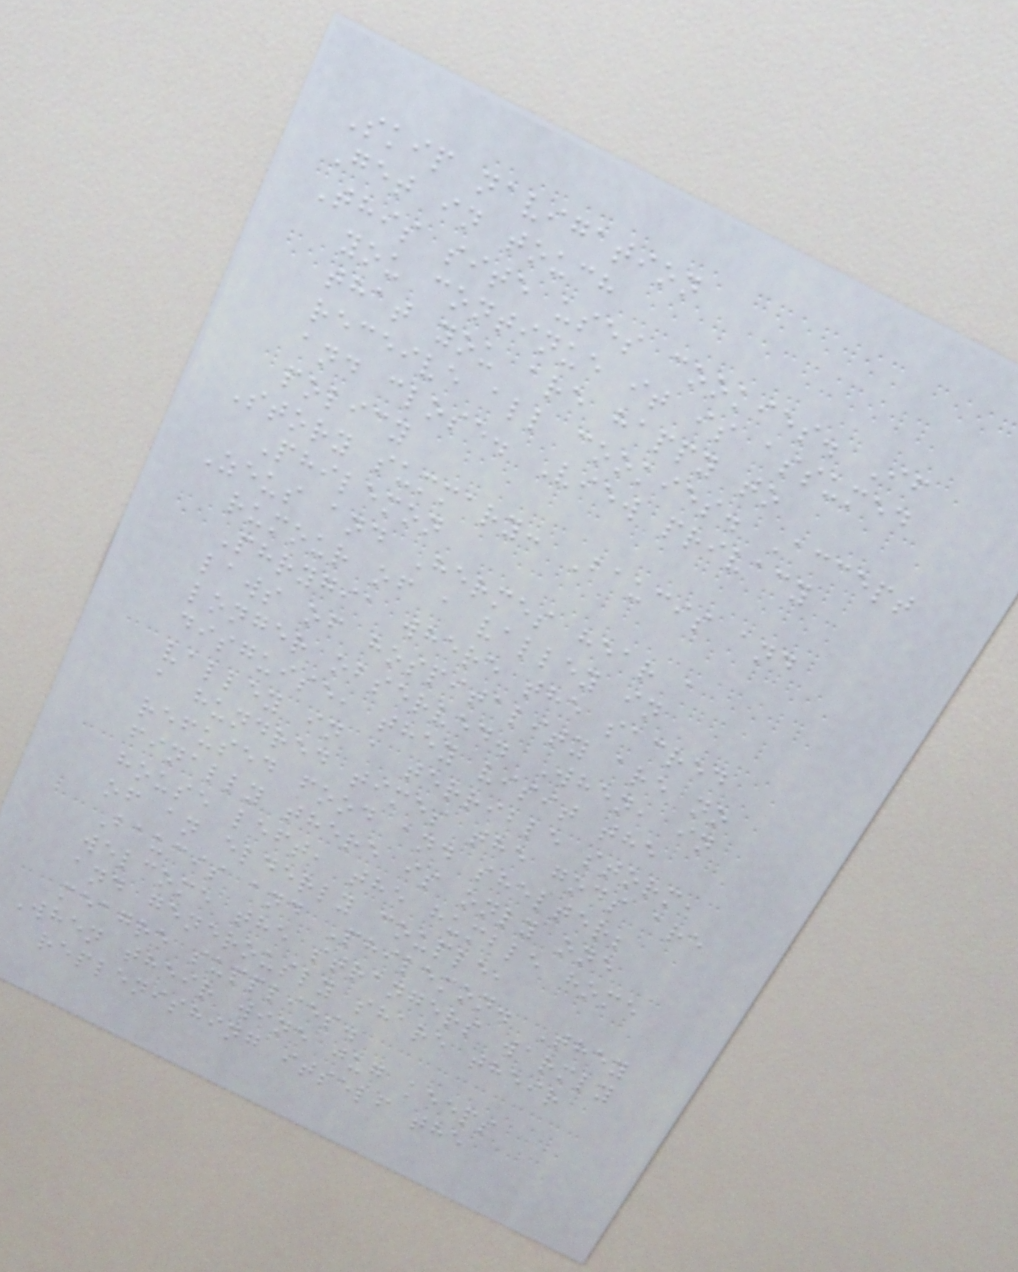Skip navigation
Get in touch
This site uses cookies. If
you continue it is assumed
that you are happy to
receive all cookies. Accept
and close. View privacy
policy
Story summary: Baucis and
Philemon
Zeus and Hermes hear a
rumour of a valley in
Phrygia where the sacred
laws of hospitality are no
longer observed. When, in
disguise, they visit the
valley in a terrible storm,
a hundred times the gods are
refused food and shelter;
finally there is only one
house left, the humble home
of an elderly couple,
Baucis and Philemon. They
welcome the strangers warmly
and generously share their
meagre supplies.
When their wine jug keeps
replenishing itself the
